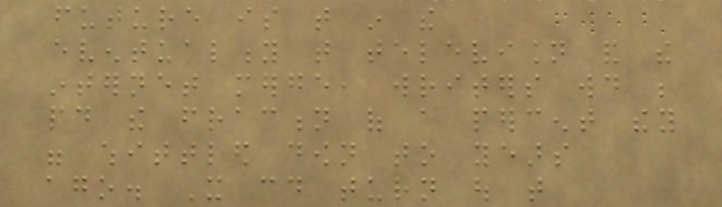future is that in the
eventuality that television and the
internet merge, writers would be
paid the fraction of a percent they
were whittled down to years
ago. It could turn out that
